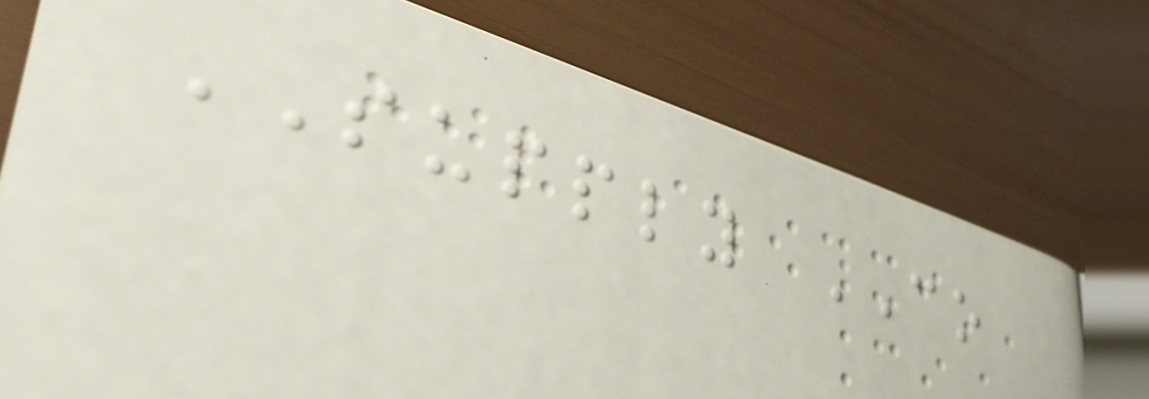SUPPLY CO
